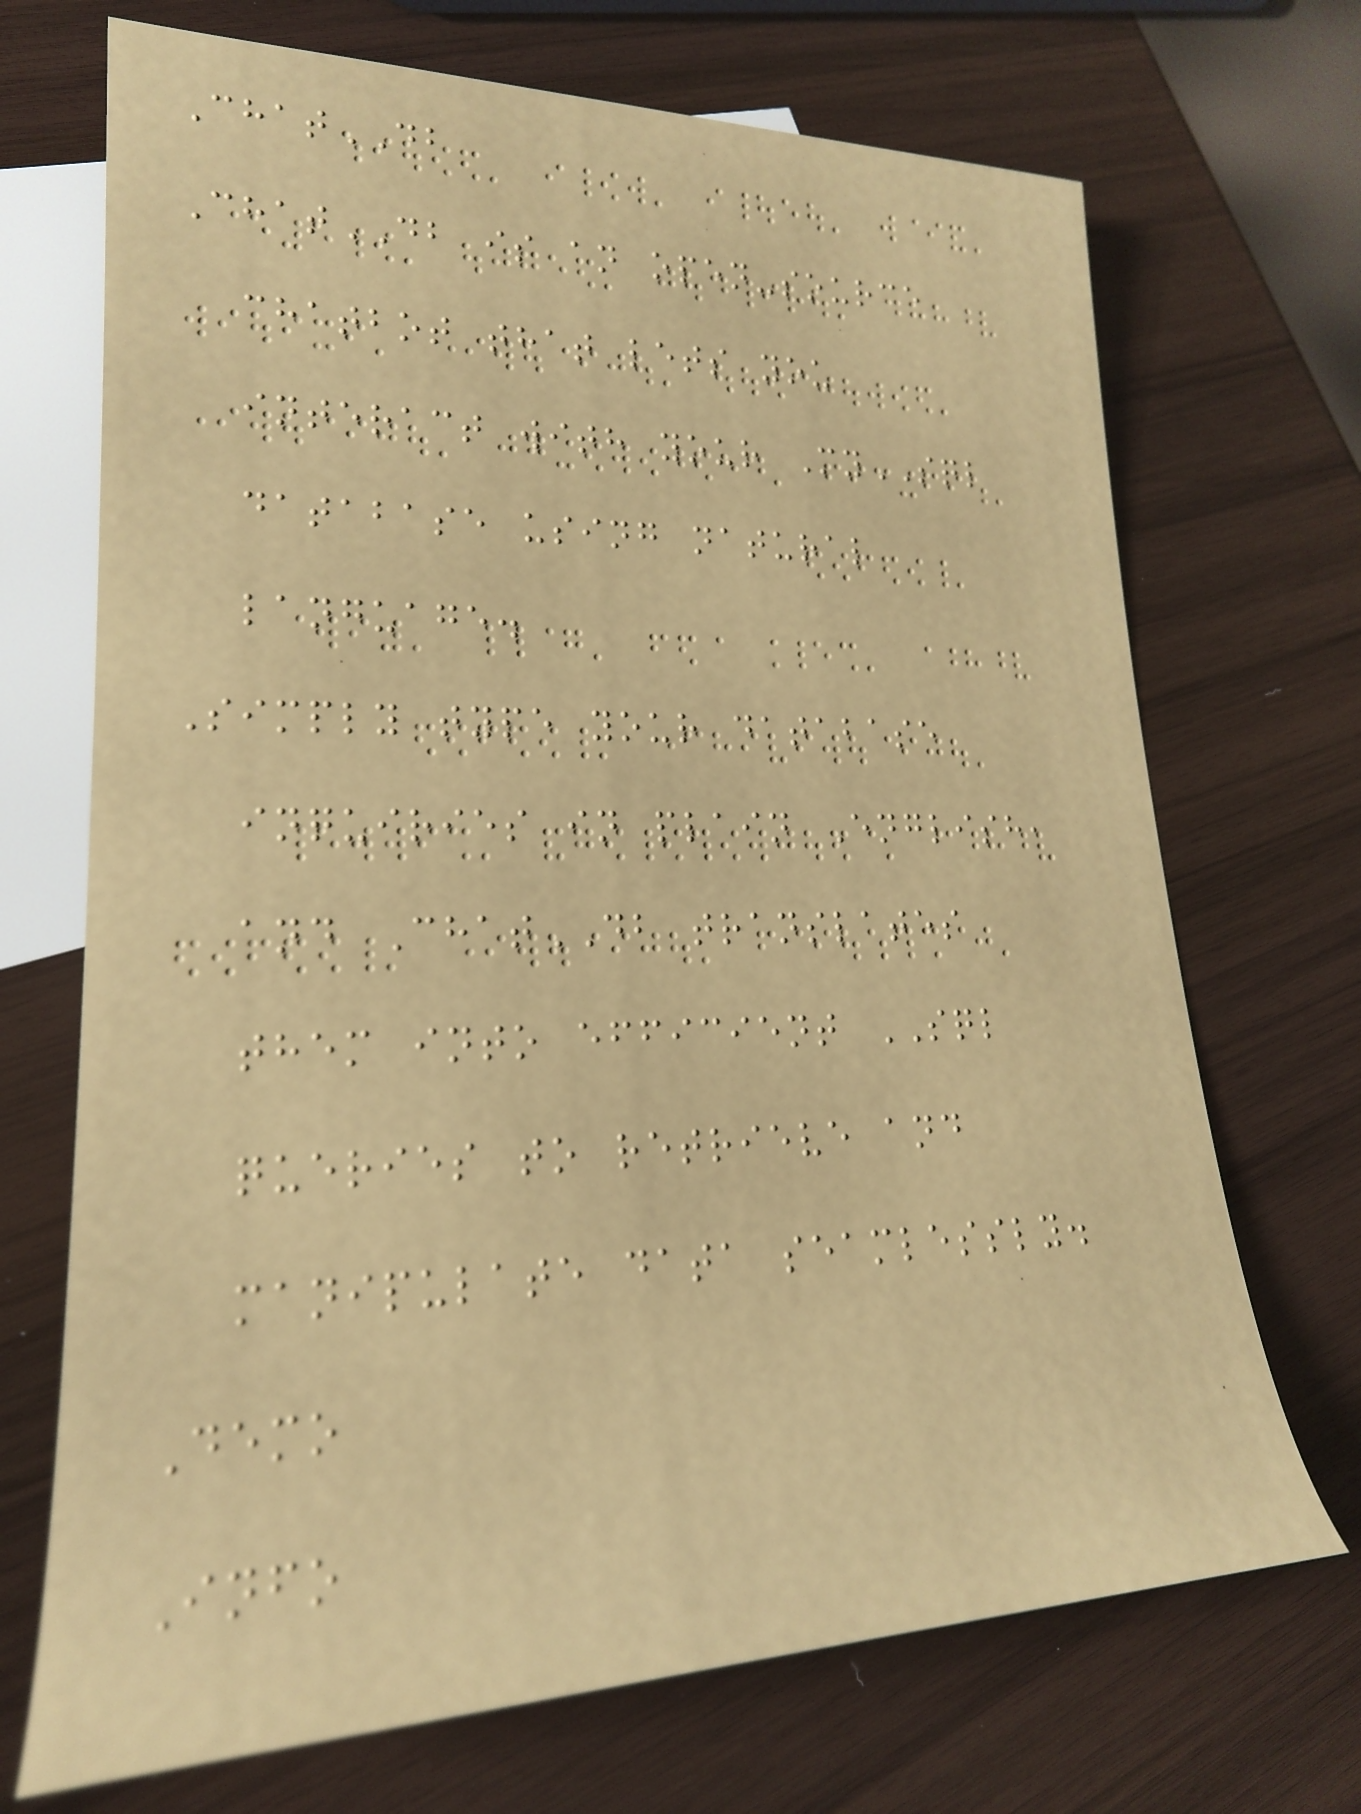ChatDB
ChatDB is an open-source
chatbot that lets you
interact with your MySQL
database using natural
language.
Simply type your database
inquiries in plain English,
and ChatDB translates
them into efficient SQL
queries to retrieve and
manipulate data seamlessly.
Demo
Info
